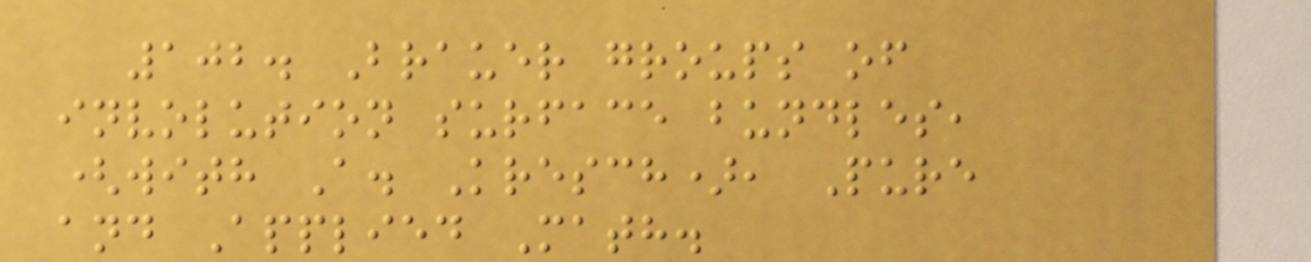102. Brauer groups of
involution surface bundles,
(with A. Kresch), Pure
and Applied Math.
